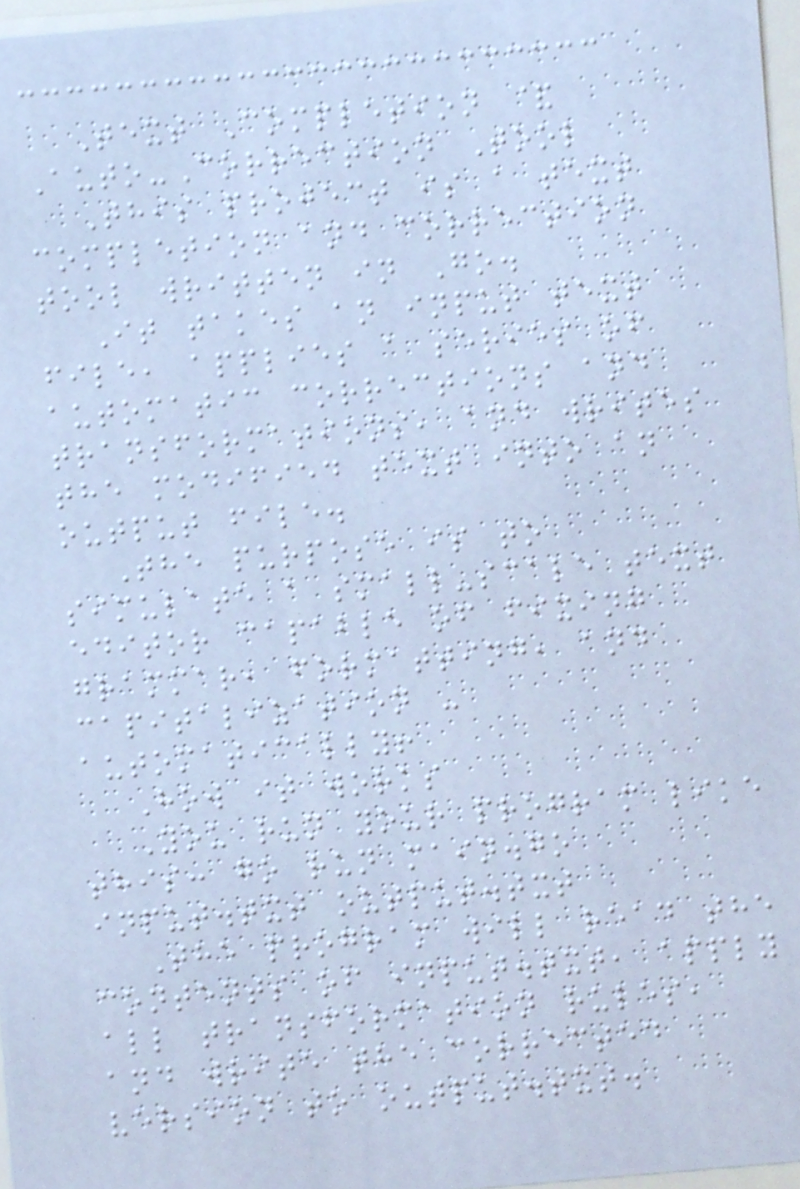Text Completion &
Auto-Correction Tool
This project is a text
completion and correction
tool written in Go.
It takes an input text
file, applies a series of
automatic corrections and
transformations, and writes
the modified text into an
output file.
The purpose is to
simulate a small-scale text
editor capable of fixing
grammar, formatting, and
capitalization -
automatically!
How it works
You run your program like
this: go run main.go
input.txt output.txt
The program will read the
contents of input.txt, apply
all transformation rules,
and write the corrected
version to output.txt.
